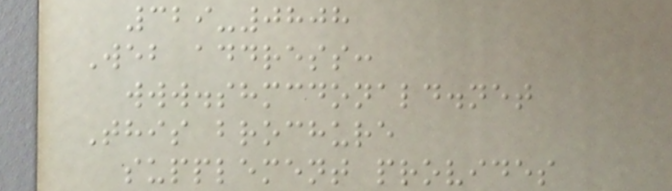329-0808
Web address:
www.shmcdonald.net
This brochure
supplement provides
